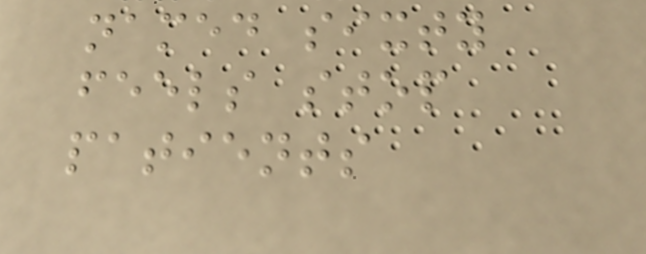named sixty
feels stop
patients
